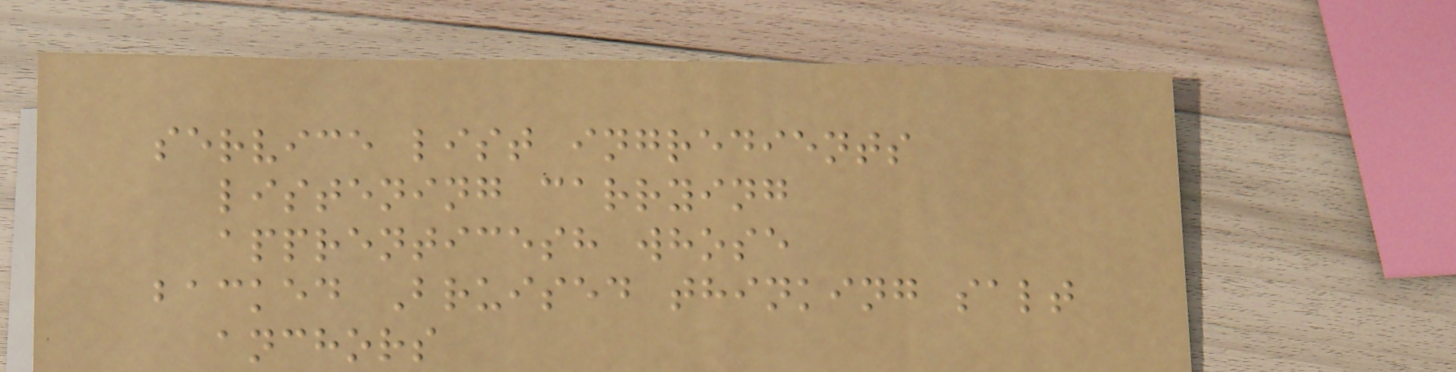service list ingredients
listening carrying
apprenticesh whose
backed Bruised thinking salt
anchors
